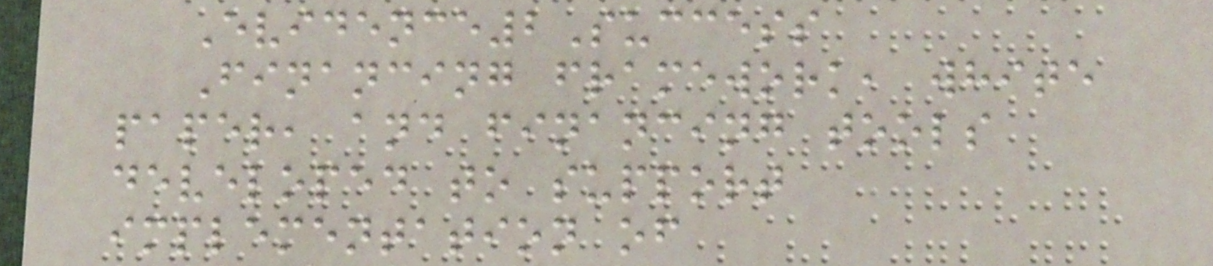Evidence2Success
Financing framework, white
paper, and financing tools
developed to support
implementation of
